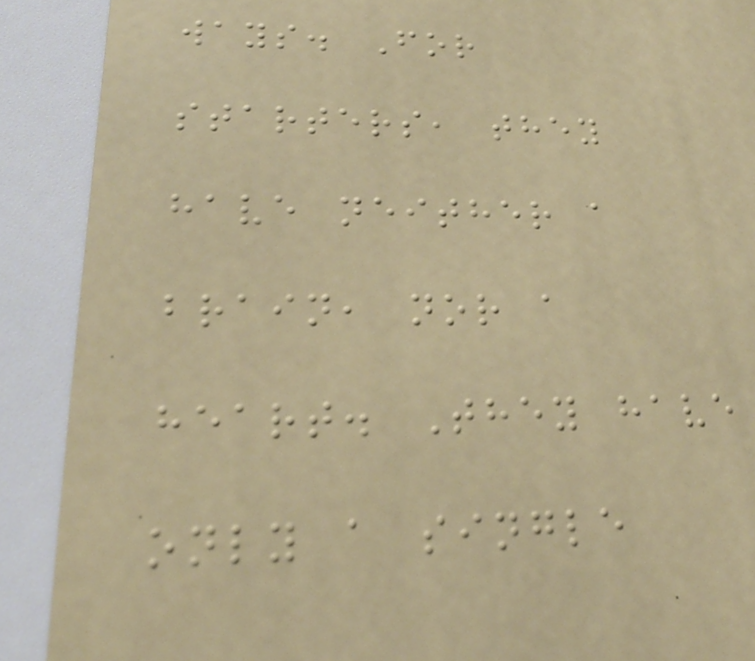ways. For
starters, they
have neither a
brain, nor a
heart. They have
only a single
